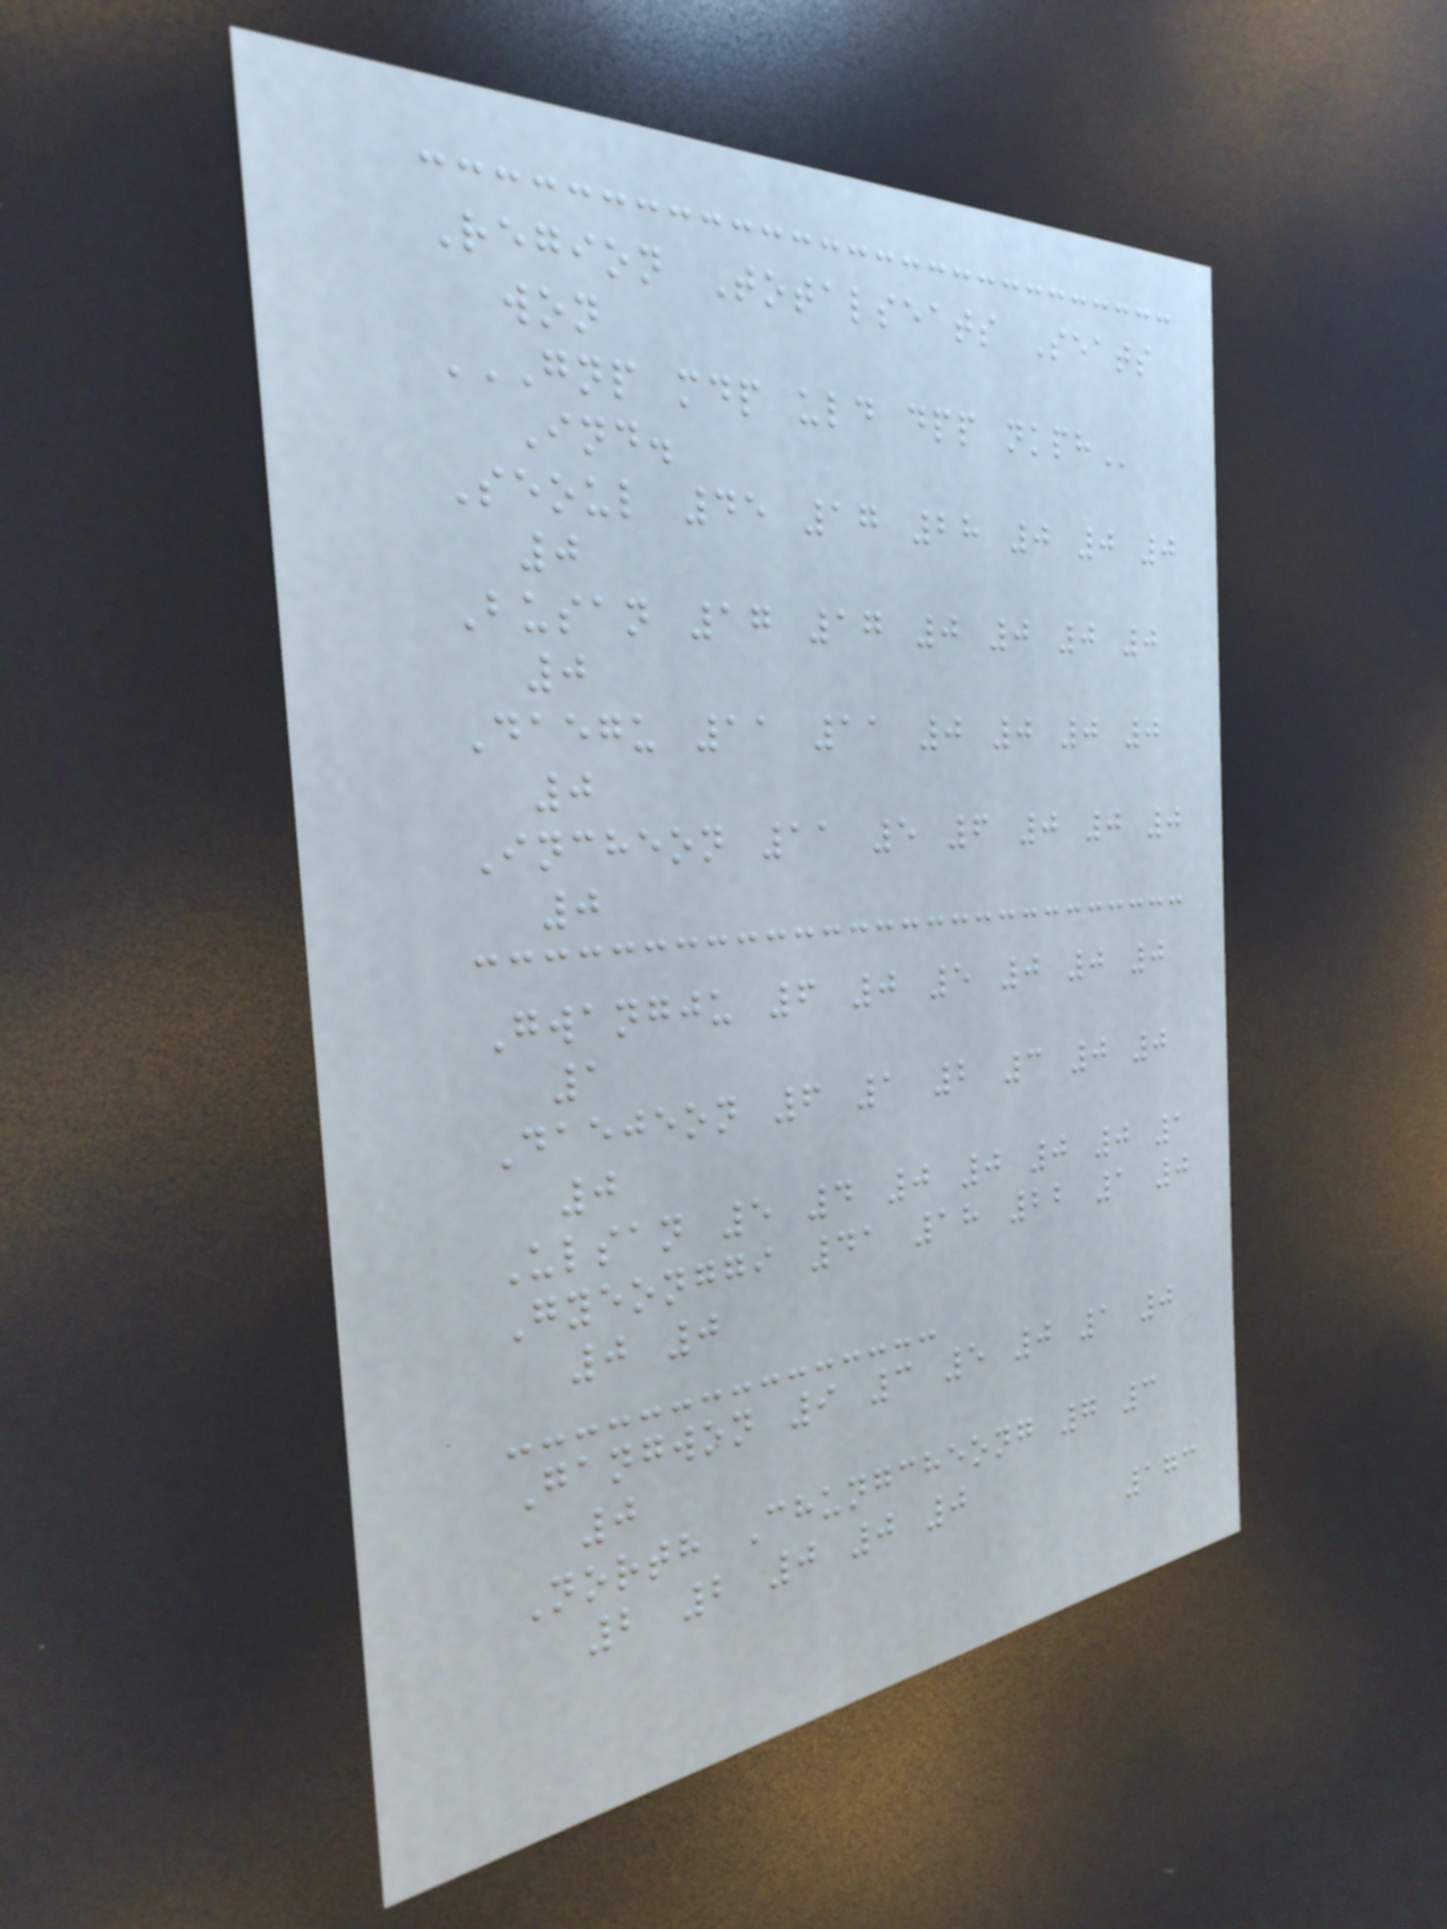Region Totalseats Seats
won
GNP MDP ULD DPP NKPH
Ind.
Seoul 45 17 28 0 0 0
0
Busan 17 17 0 0 0 0
0
Daegu 11 11 0 0 0 0
0
Incheon 11 5 6 0 0 0
0
Gwangju 6 0 5 0 0 0
1
Daejeon 6 1 2 3 0 0
0
Ulsan 5 4 0 0 0 0 1
Gyeonggi 41 18 22 1 0
0 0
Gangwon 9 3 5 0 1 0
0
North Chungcheong 7 3
2 2 0 0 0
173
